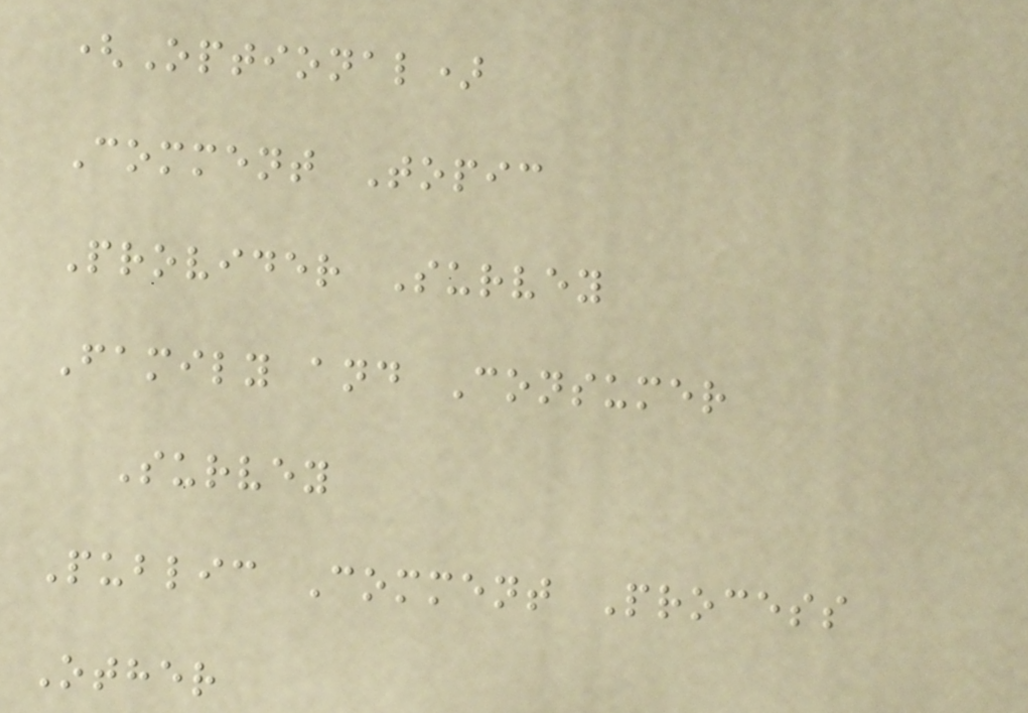(Optional)
Comment Topic
Provider Survey
Family and Consumer
Survey
Public Comment Process
Other
